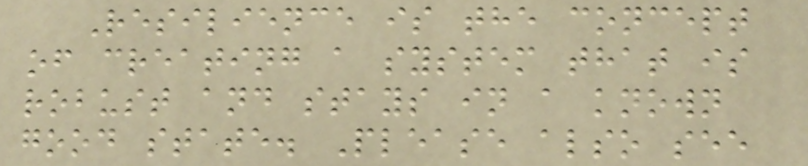Resilience is the concept
of creating a system that is
robust and stays in a known
good state. Please also see
